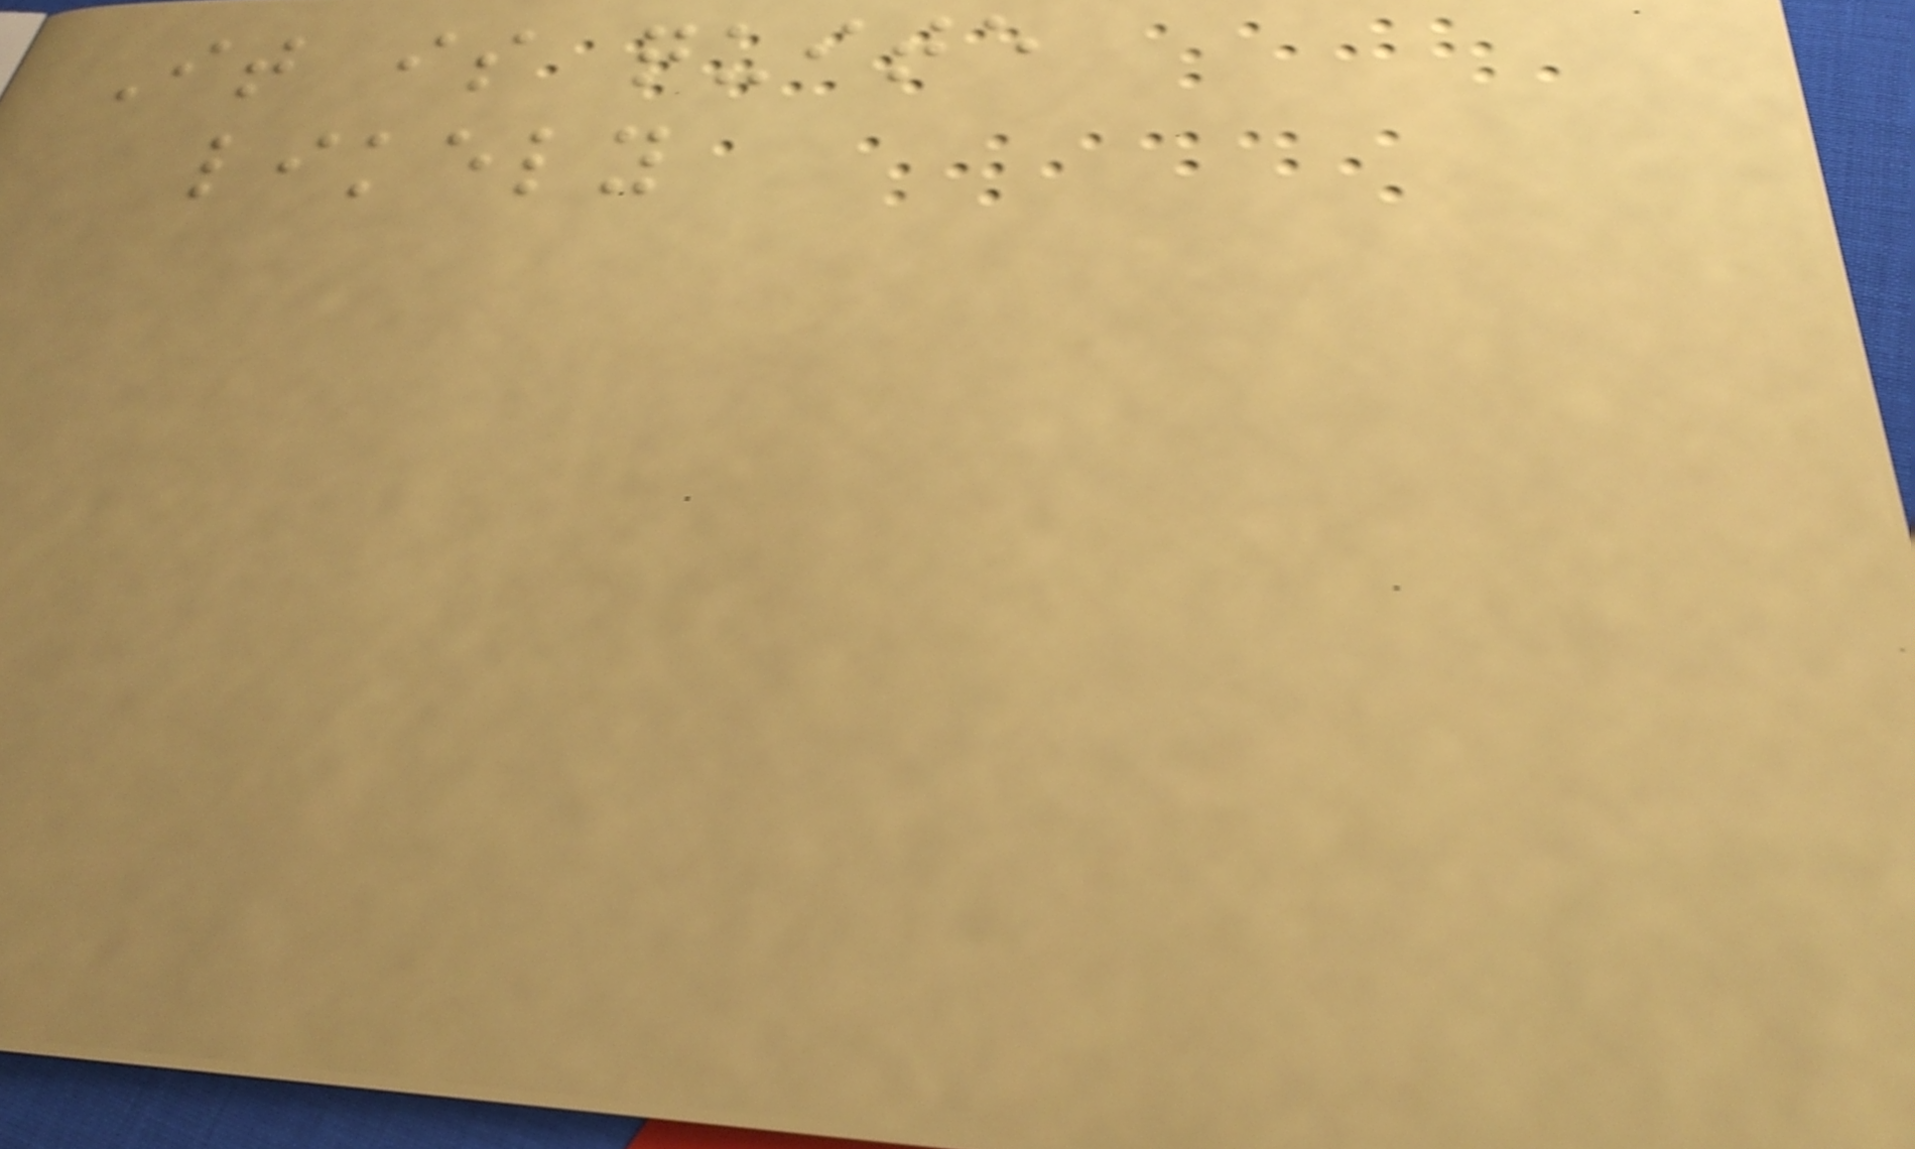It is quite
likely
